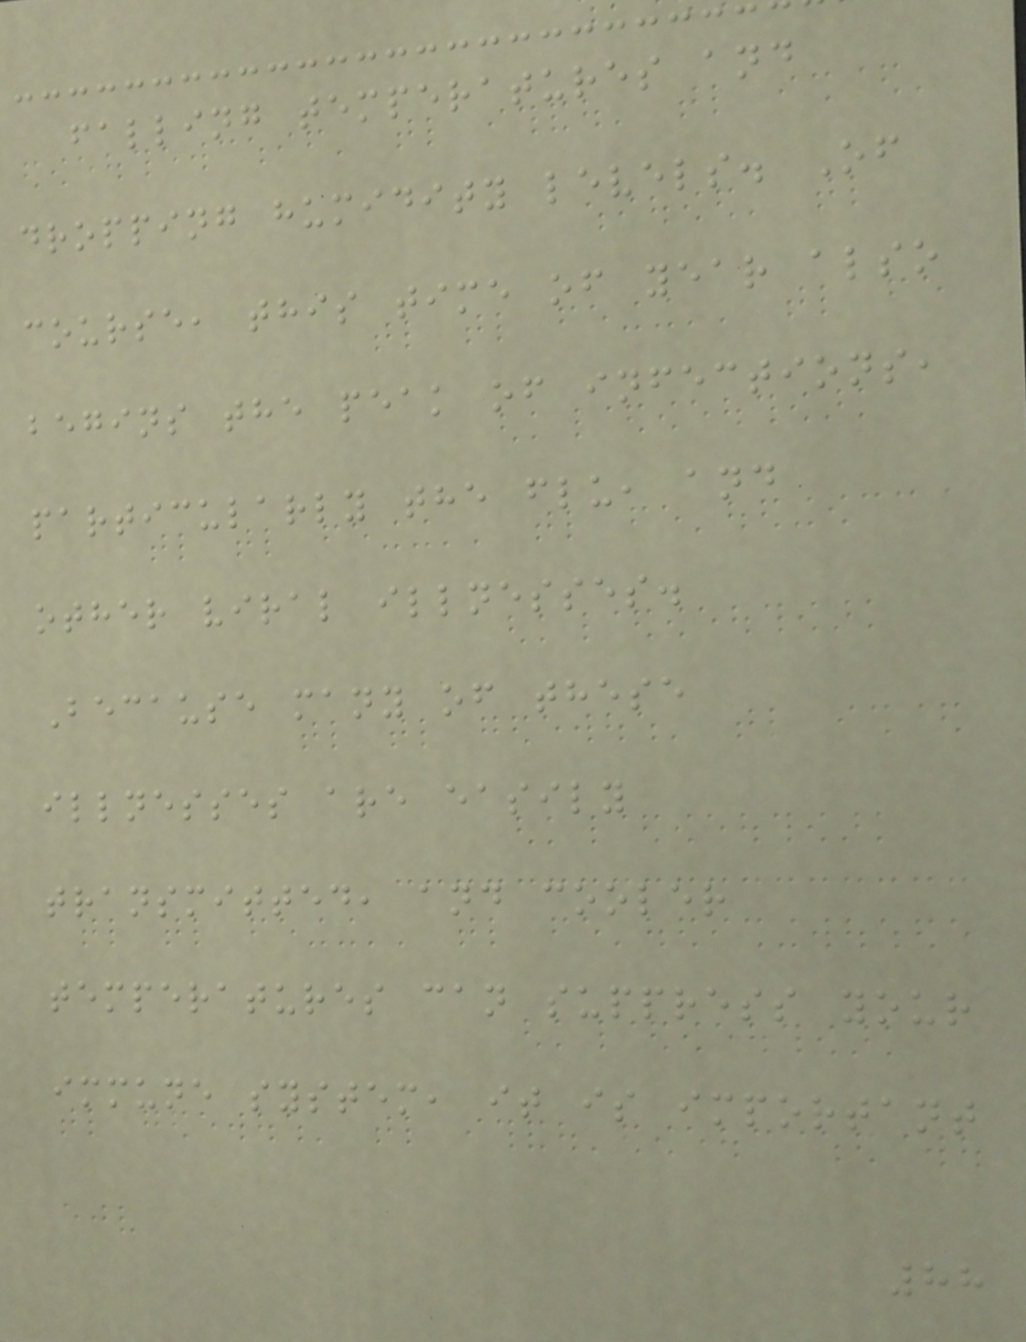falling temperatures and
dropping humidity levels. Of
course, this time of year also
begins the peak of infections,
particularly the flu, and
other viral illnesses.
Because many of these
illnesses are easily
transmitted, and cooler
temperatures can suppress your
immune system, it is important
88
